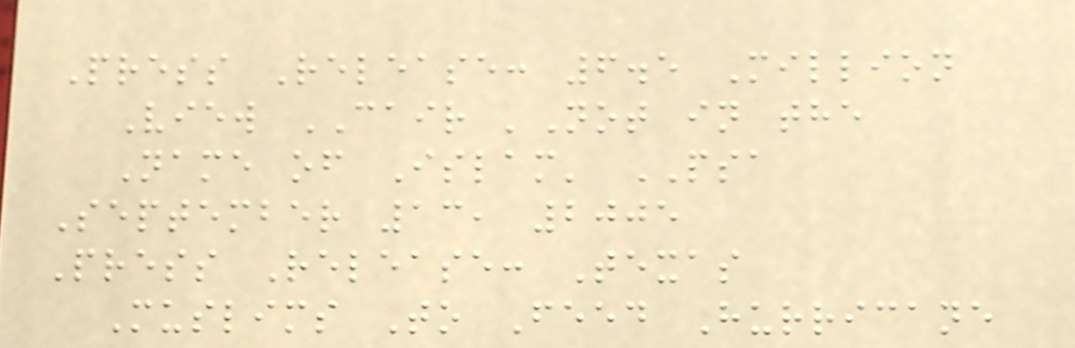Press Release: 6.5 Million
View CAIR 'Not in the
Name of Islam' PSA
September 13, 2005
Press Release: Texas
Muslims To Feed Hurricane
